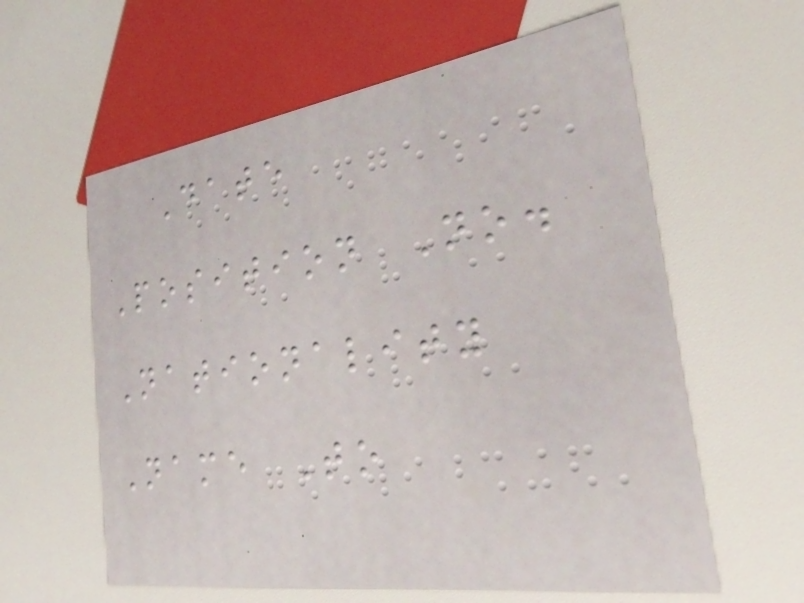Date
Position No.
Nationality
Name To
